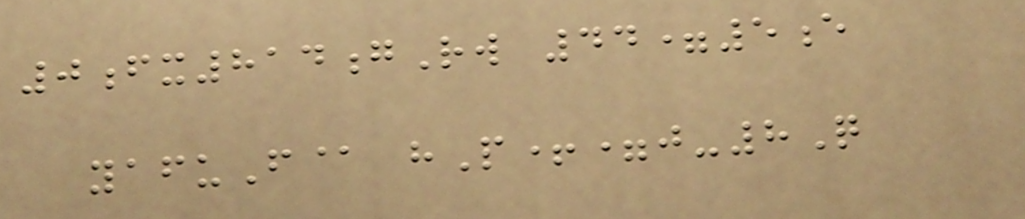0fx814gRw 44=5e
yafuF@ hP+=j-8Q
